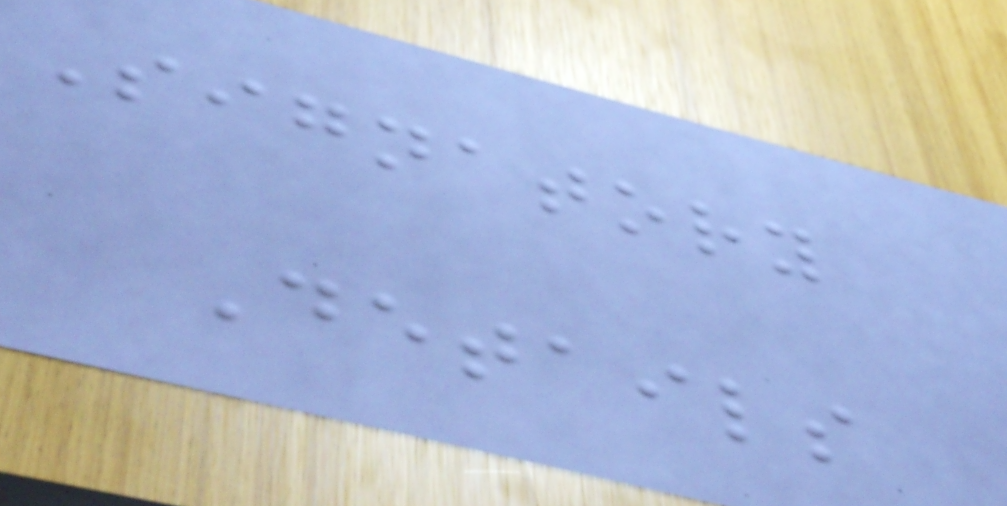Signatory
Details
